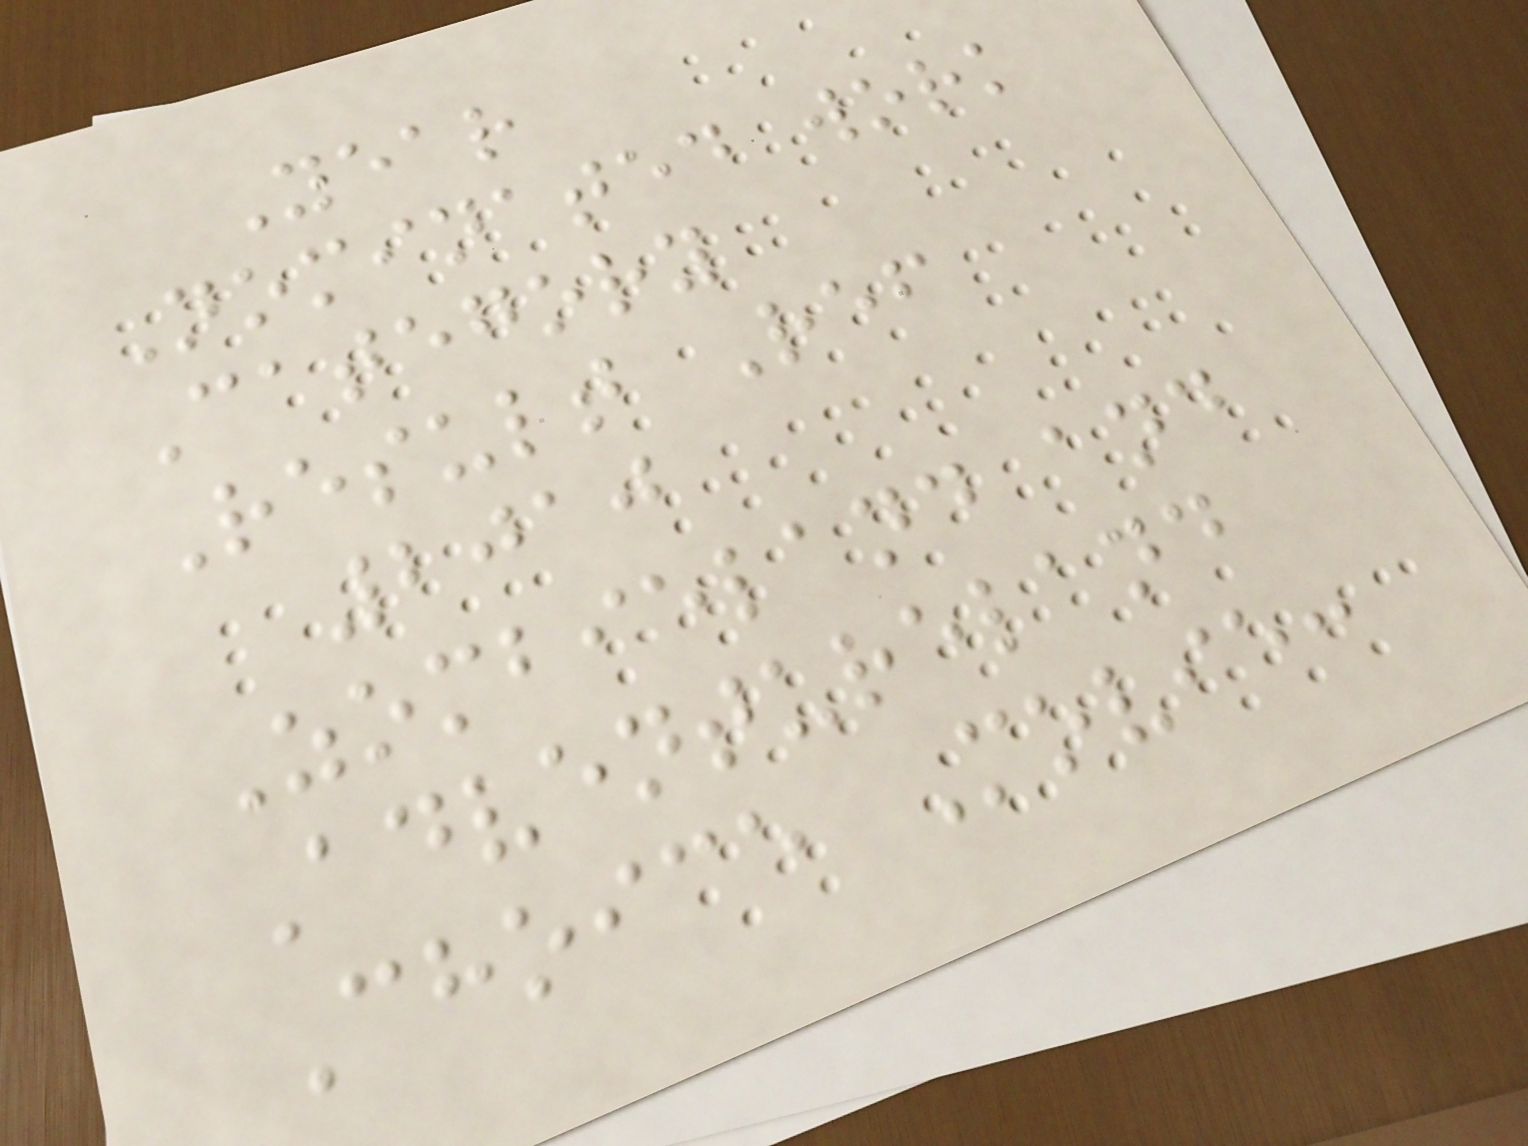Year
Nominated work
Category
Result Ref
2010
Zombieland and
Adventureland
Choice Movie:
